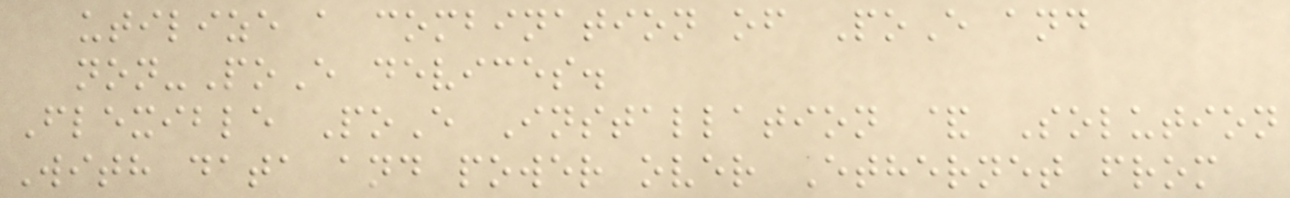utilize a combination of PoE and
non-PoE devices.
Flexible PoE Installation & Solution
With data and power over Ethernet from
